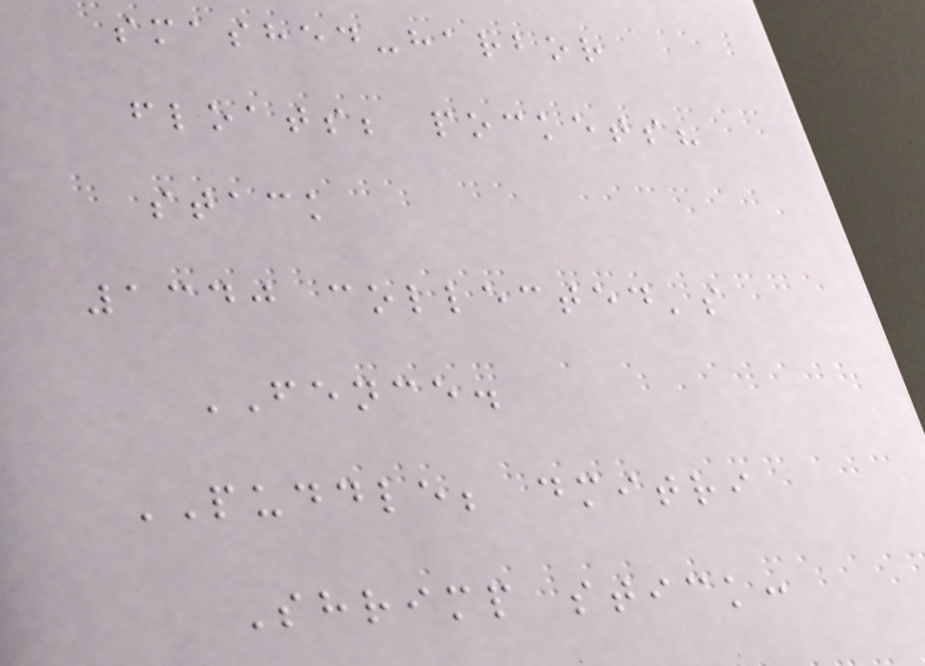smashed-harbor
floats; pockets?
stack
1340 collected's
FENCE.
PUDDLE; dmitri
Shrimp stick:
